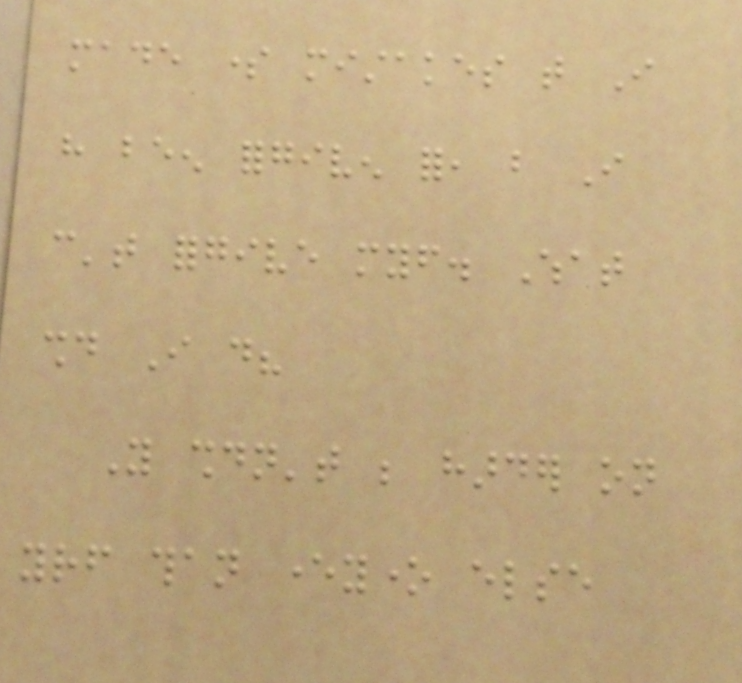made some mistakes that I
have been forgiven for, but I
can't forgive myself. What
should I do?
You shouldn't be harder on
yourself than everyone else
